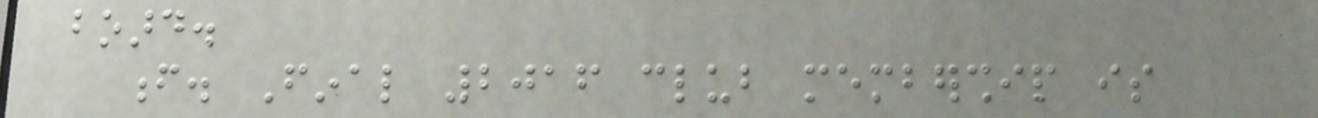board.
f. Final 2016 club membership is
